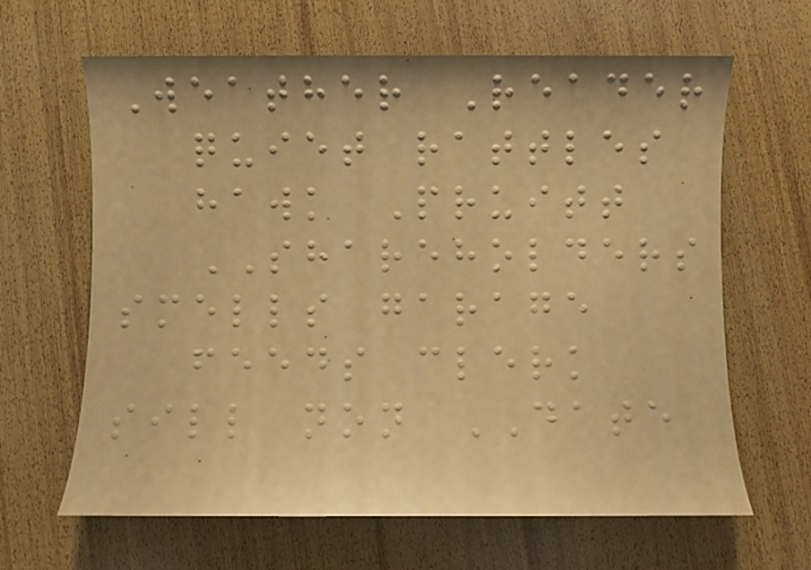Weather Reader
quiet rattles
hawk Pruitt
SHAREHOLDERS
smells garage
feeds clerk
sill non DATE
